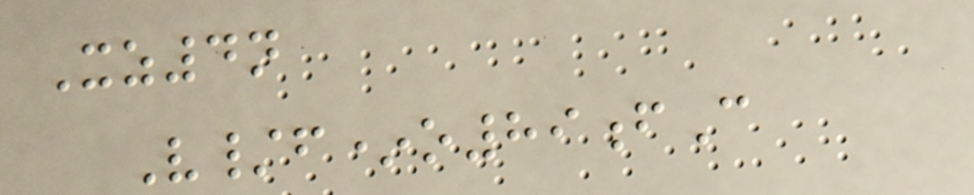Xz4n
V/f*o89fC
